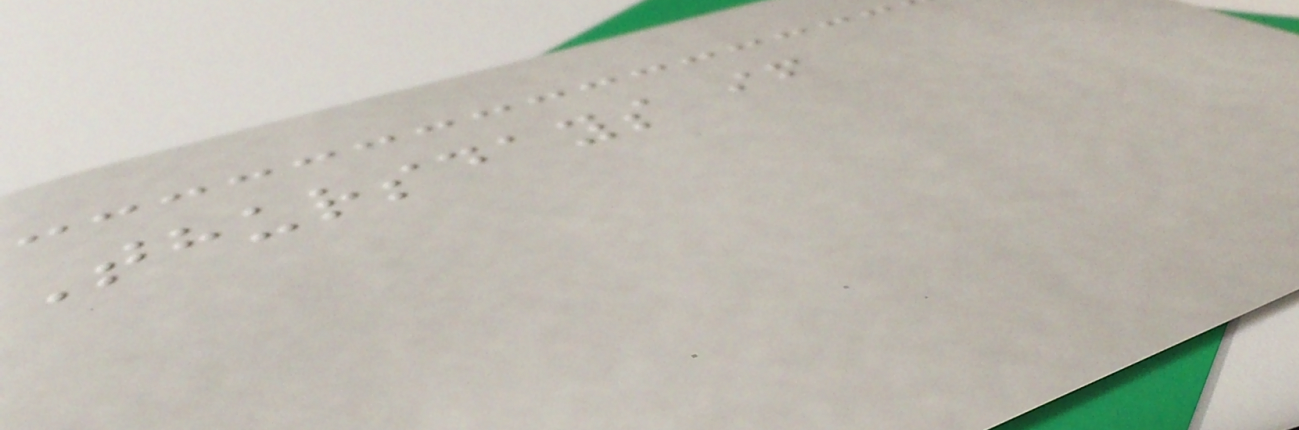Thursdays if
